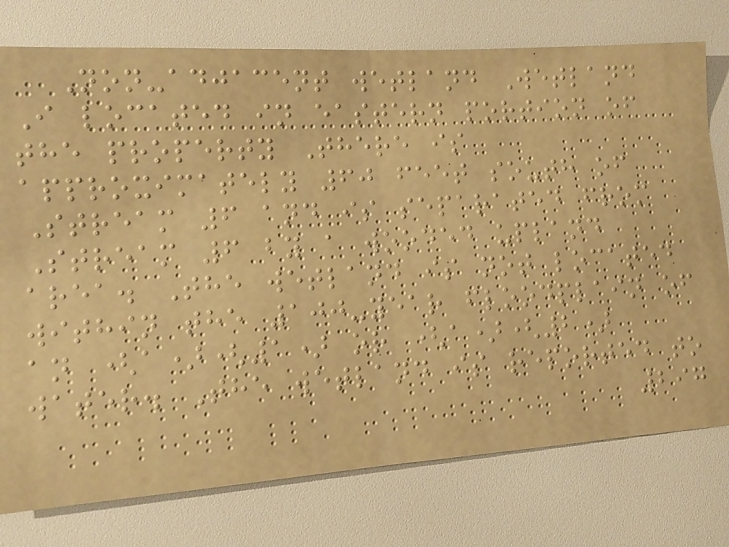Non-adjacent wetland Wetland
I located in eastern portion of
the property There is
approximately 60 feet south of
Stream 6 and is separated from
Stream 6 by a wooded upland
area. The wetland is not located
within the 100-year floodplain of
an (a)(1) or (a)(2)
water. The wetland is reported to
297
